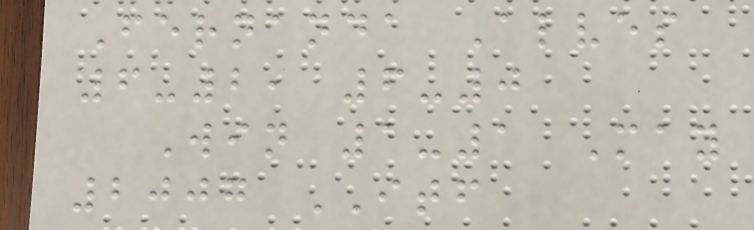Fernanda Alves
6-2, 6-0
Win 1-1 May
2007 ITF
